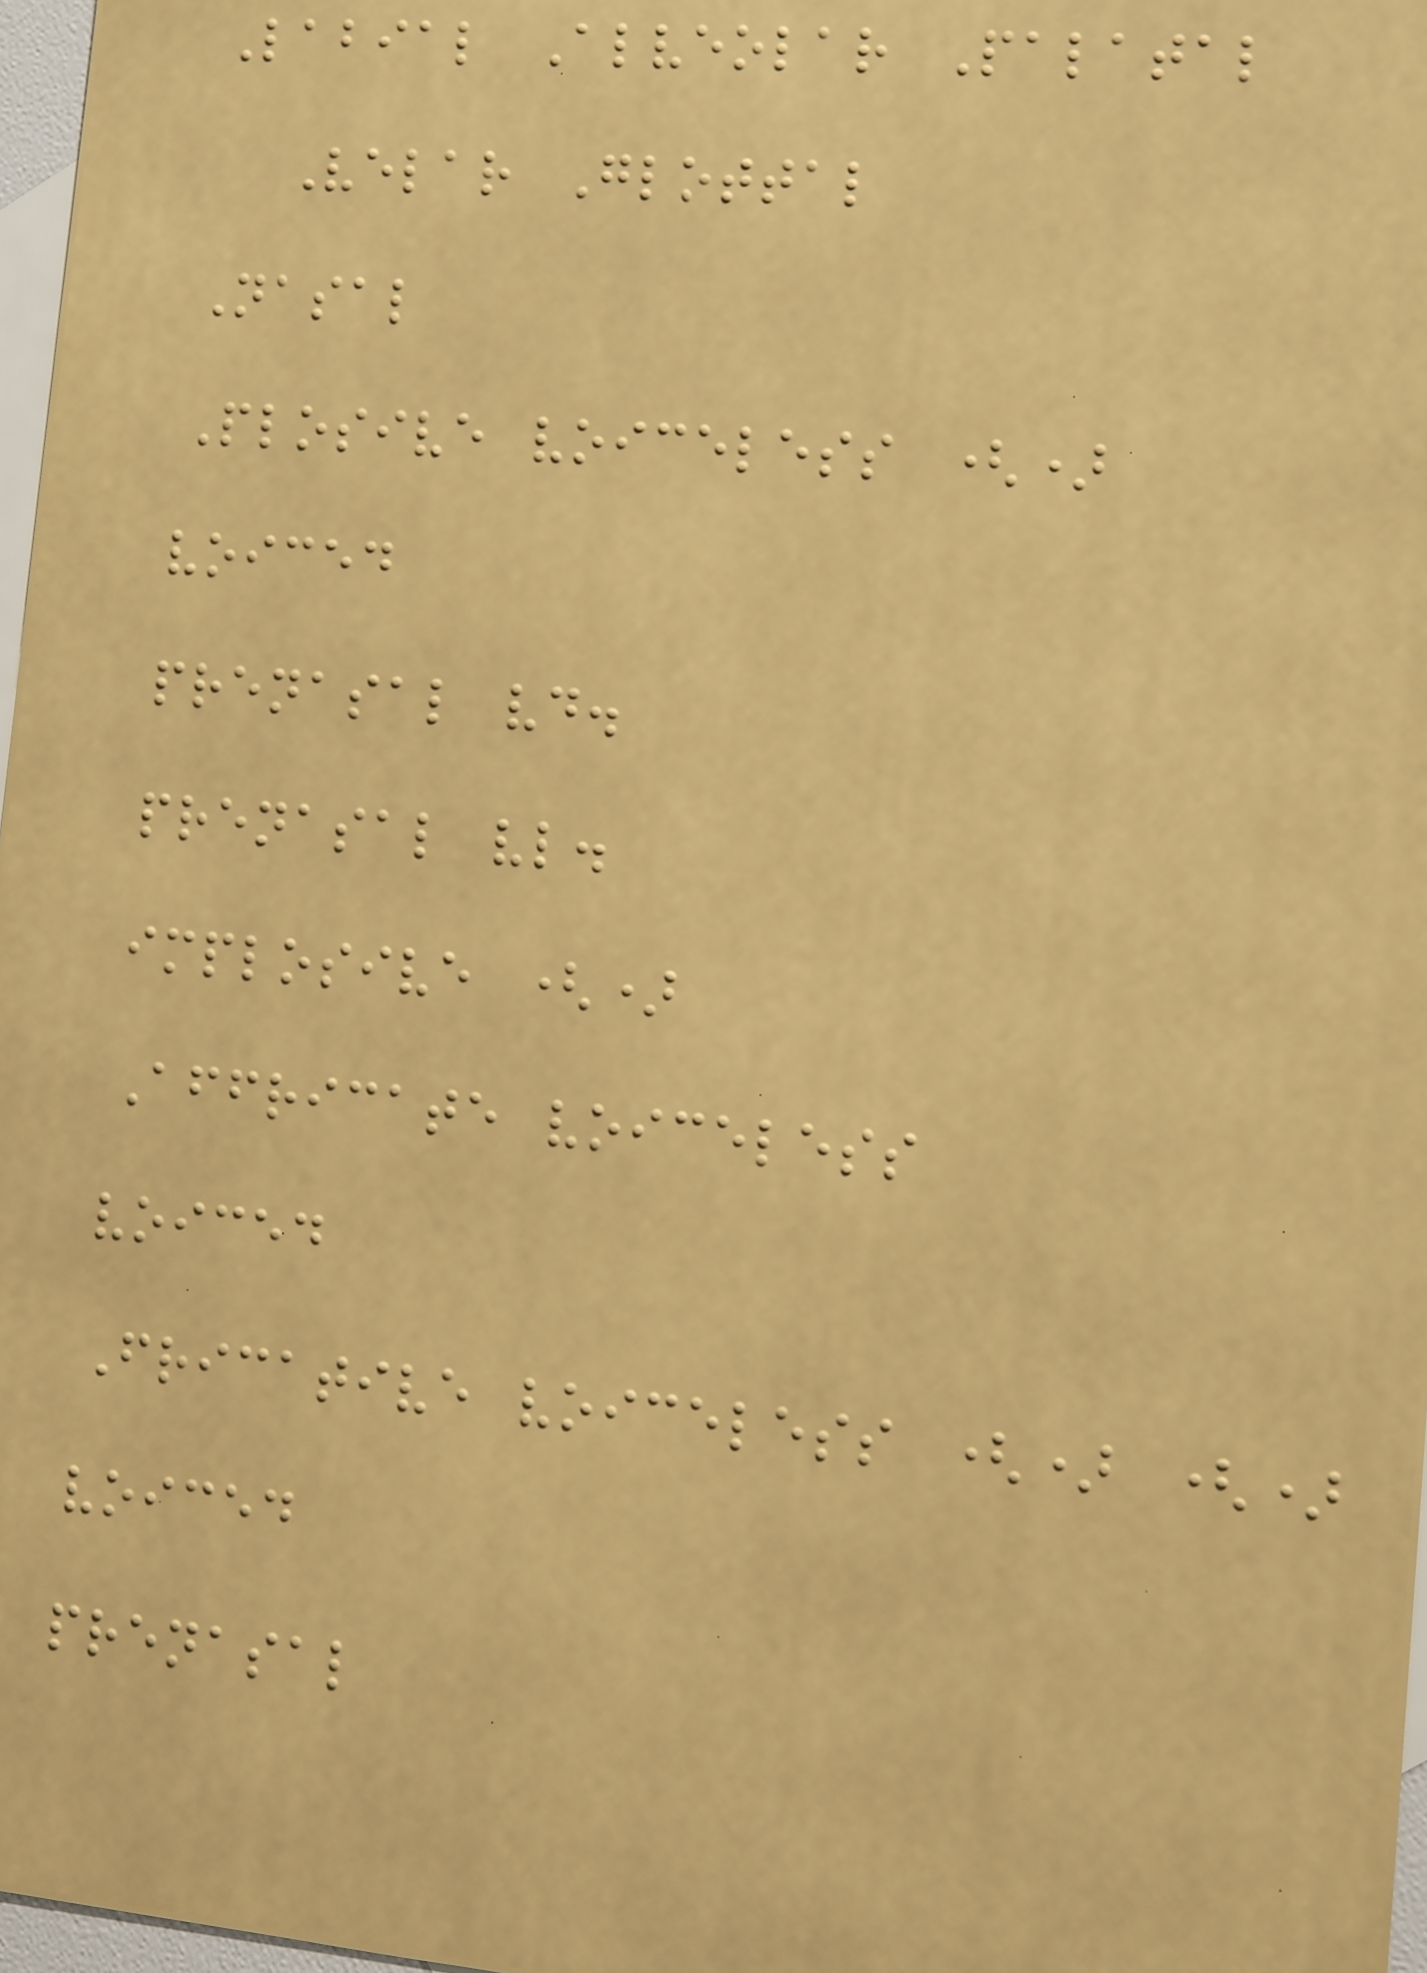Labial Alveolar Palatal
Velar Glottal
Nasal
Plosive voiceless ()
voiced
prenasal vd.
prenasal vl.
implosive ()
Affricate voiceless
voiced
Fricative voiceless () ()
voiced
prenasal
